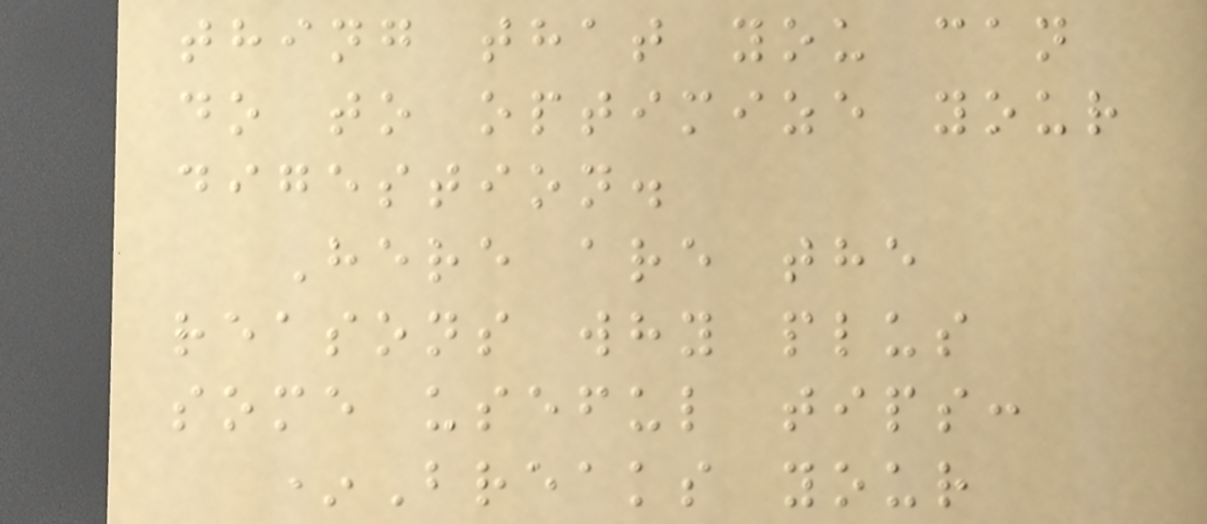thing that you can
do to optimize your
digestion.
Here are the
reasons why plus
some useful tips:
*Breaks your
